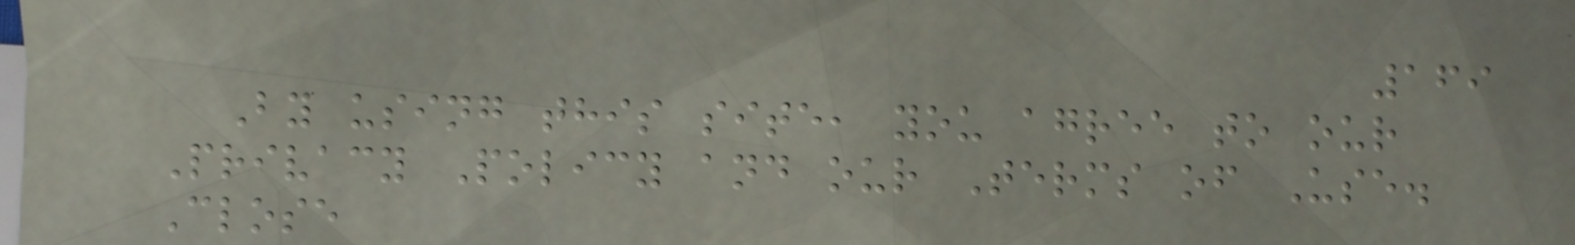169
By using this site, you agree to our
Privacy Policy and our Terms of Use.
Close
